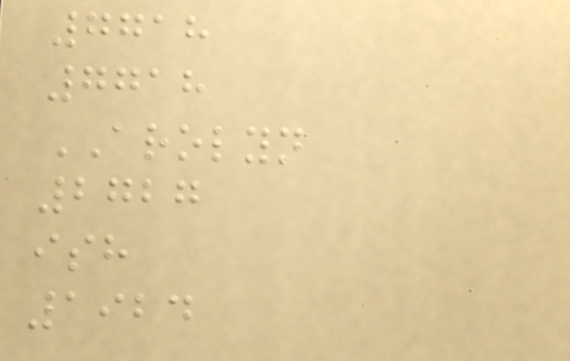7718
7718
AROLYN
2727
ish
1924
